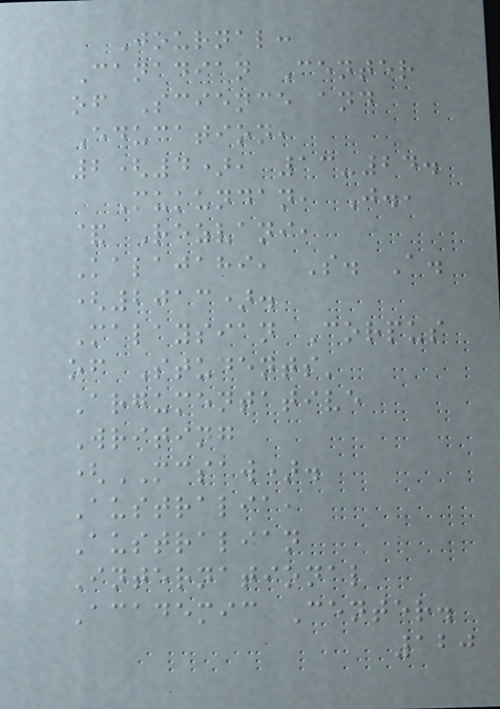Journal:
Canadian Center
of Science and
Education,
2(4), 13-24.
Mukundan, J.,
& Rezvani,
Kalajahi, S. A.
(2013).
Malaysian Corpus
of Students'
Argumentative
Writing
(MCSAW).
Australia,
Australian
International
Academic Center.
120
